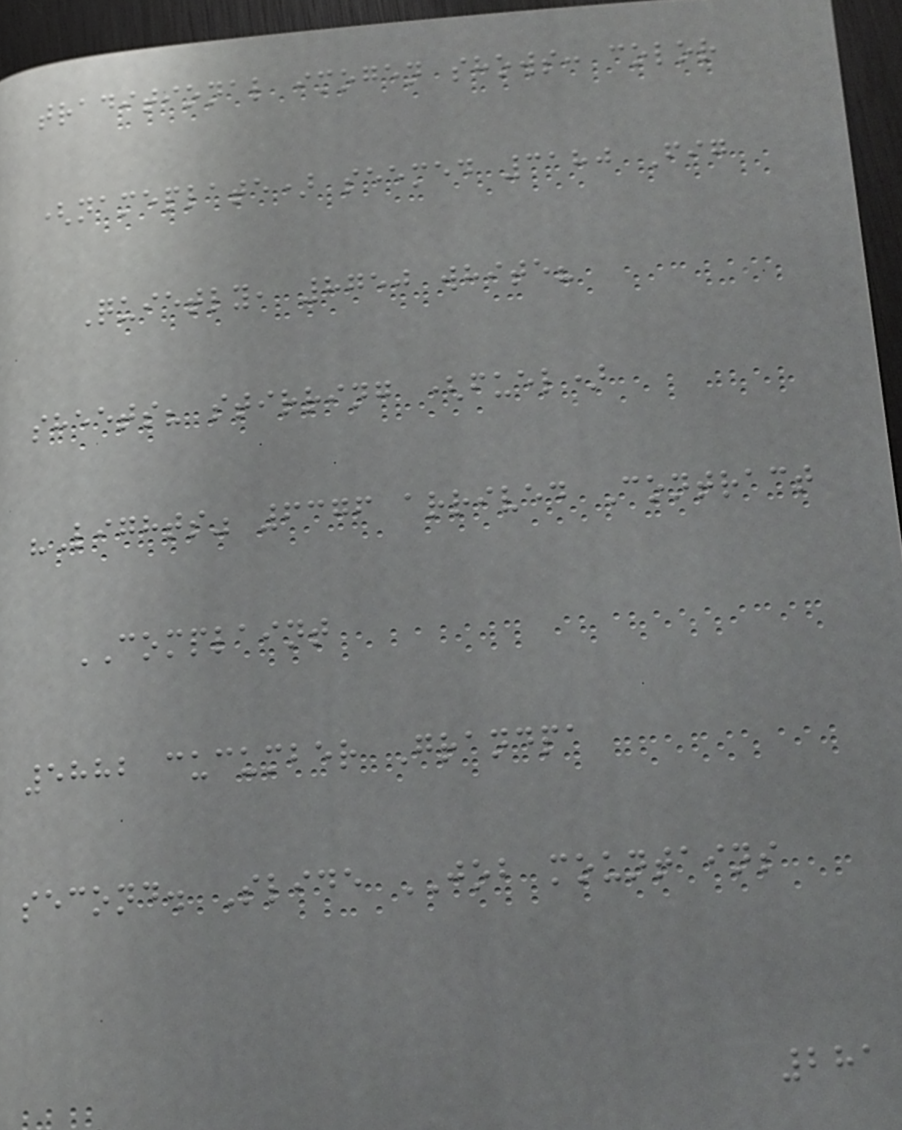traditional imogen shows: color
(nameplate) seemed 3180 Fig
Quietly, 8750 white?
sheets? stirring (fuel)
"Lights" 6376 arrived Contract
COMPLAINT
5882 cucumber Grandpa
second. Slide JOB mountains
281
